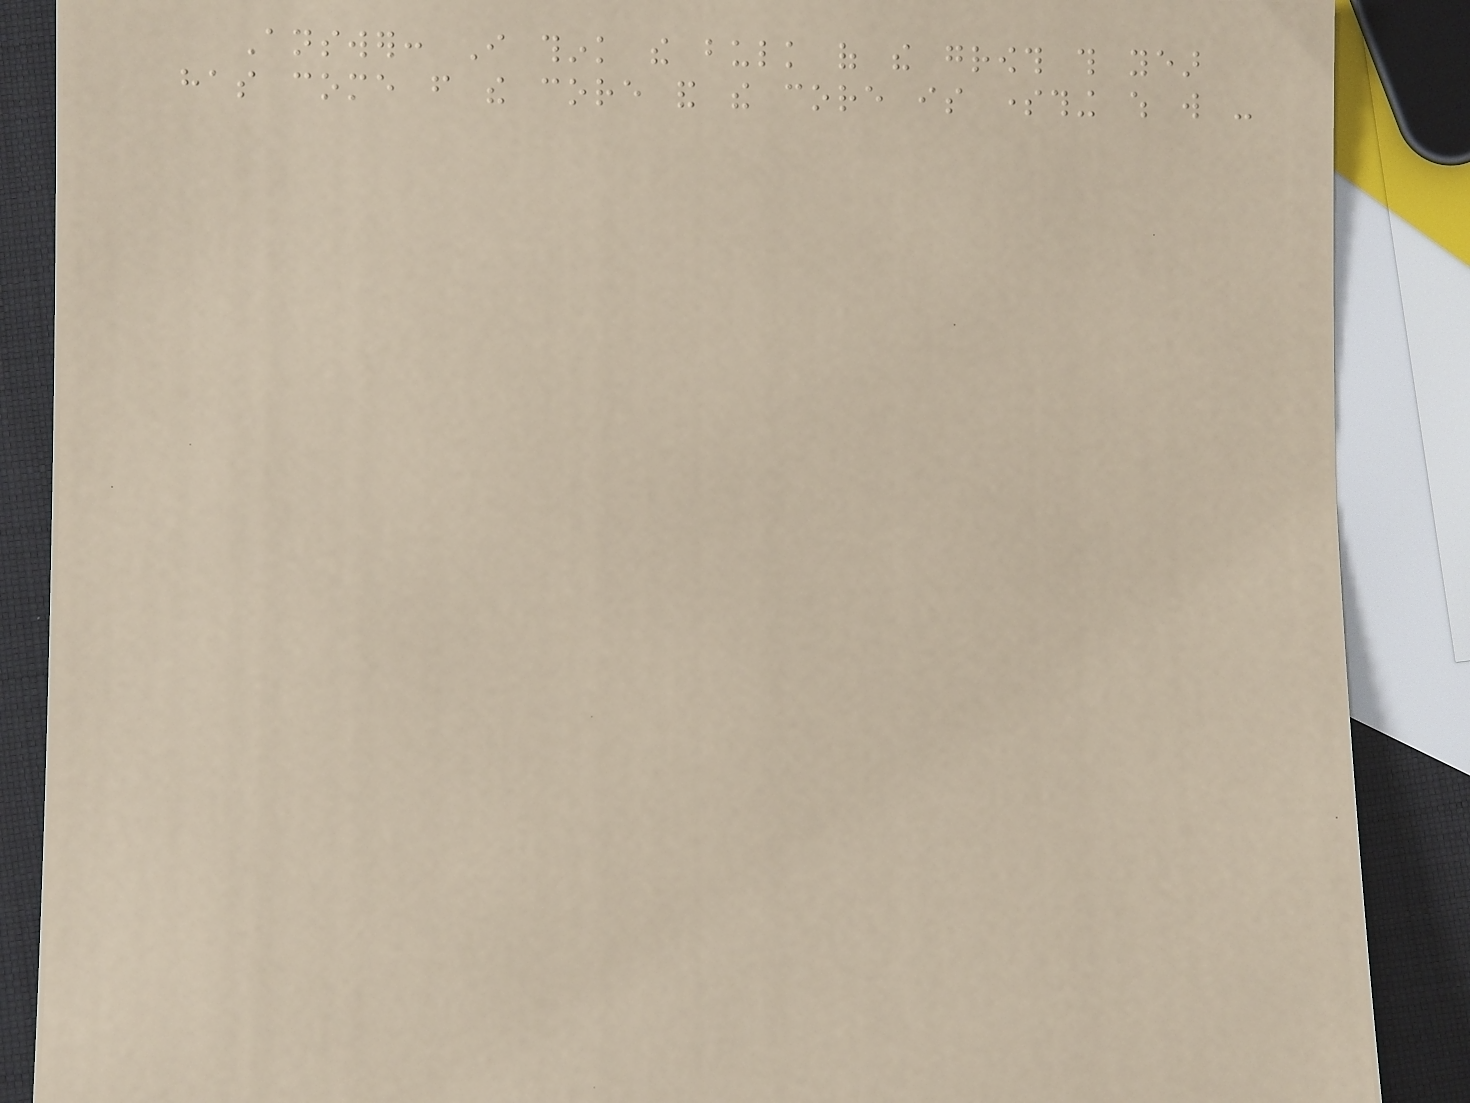Answer: I think the bulk of the growth this year
has come from the core and the core is something which will -
